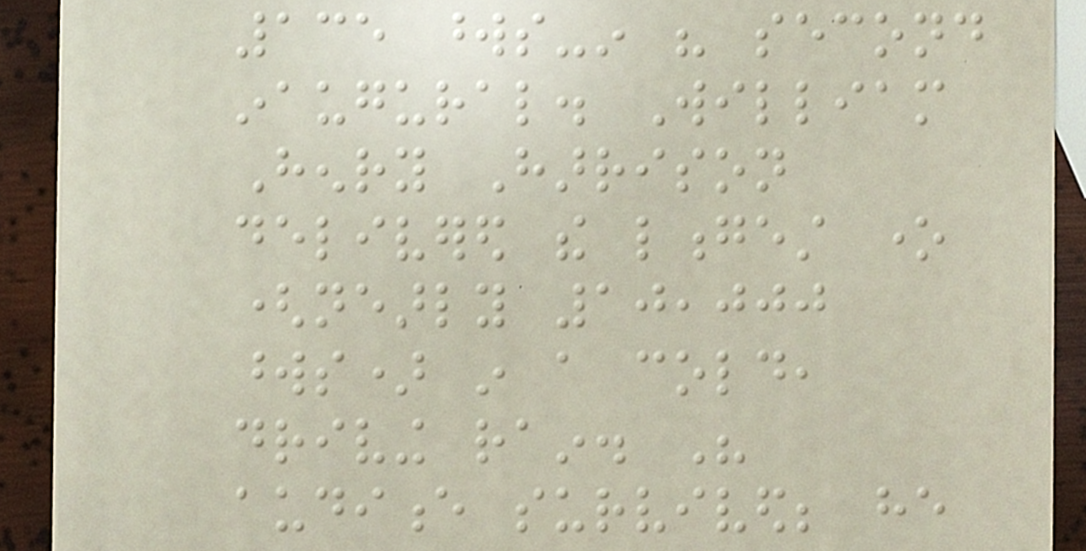135 words-in his second
inaugural. William
Henry Harrison
delivered the longest one
(nearly 10,000
words) in a cold,
driving rain. His
audience survived; he
